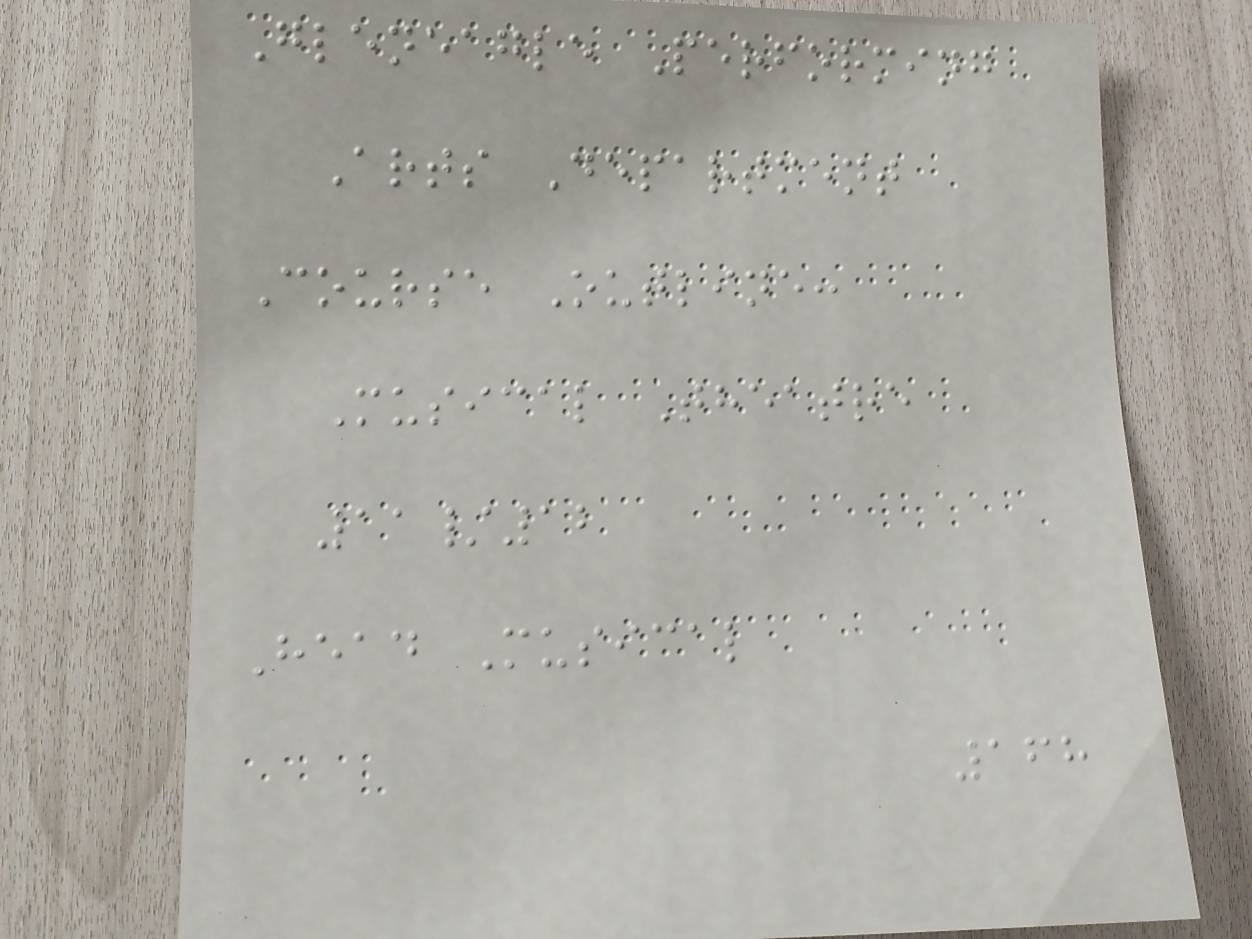Gleneagle Performing
Arts Department
Course Outline:
Musical Theatre
11/12
Head Musical
168
